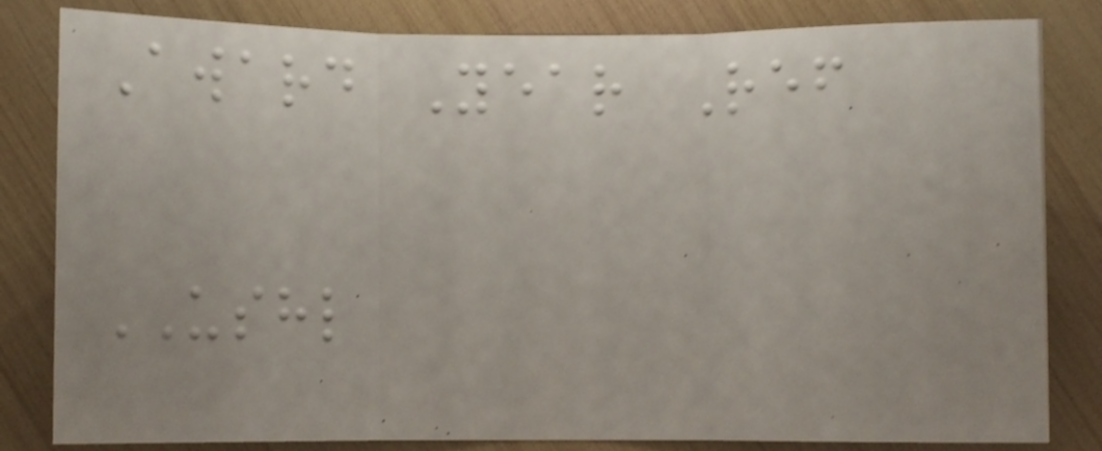Award Year Ref
USHL
